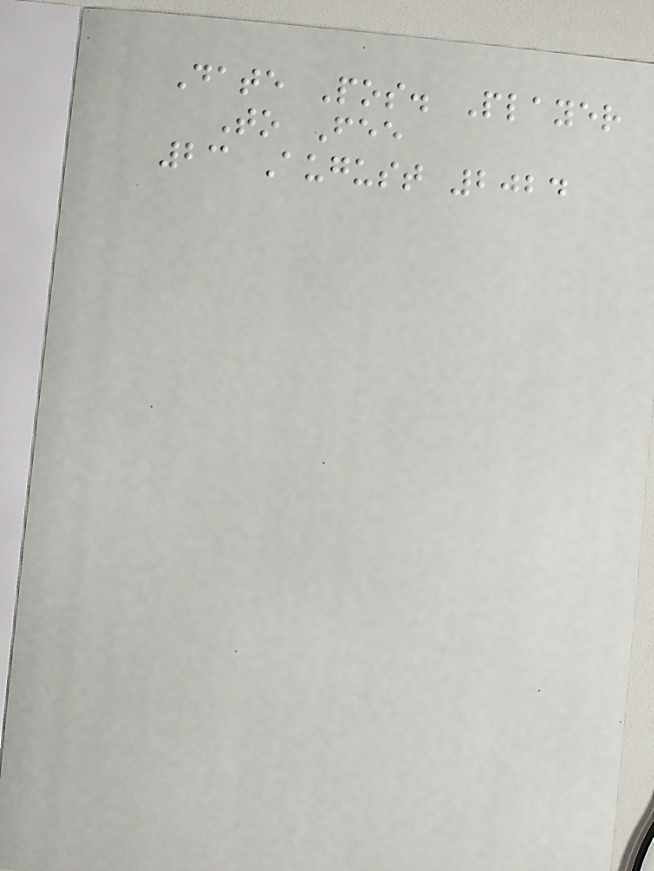Date Pos. Player
To Fee
23 August 2024
